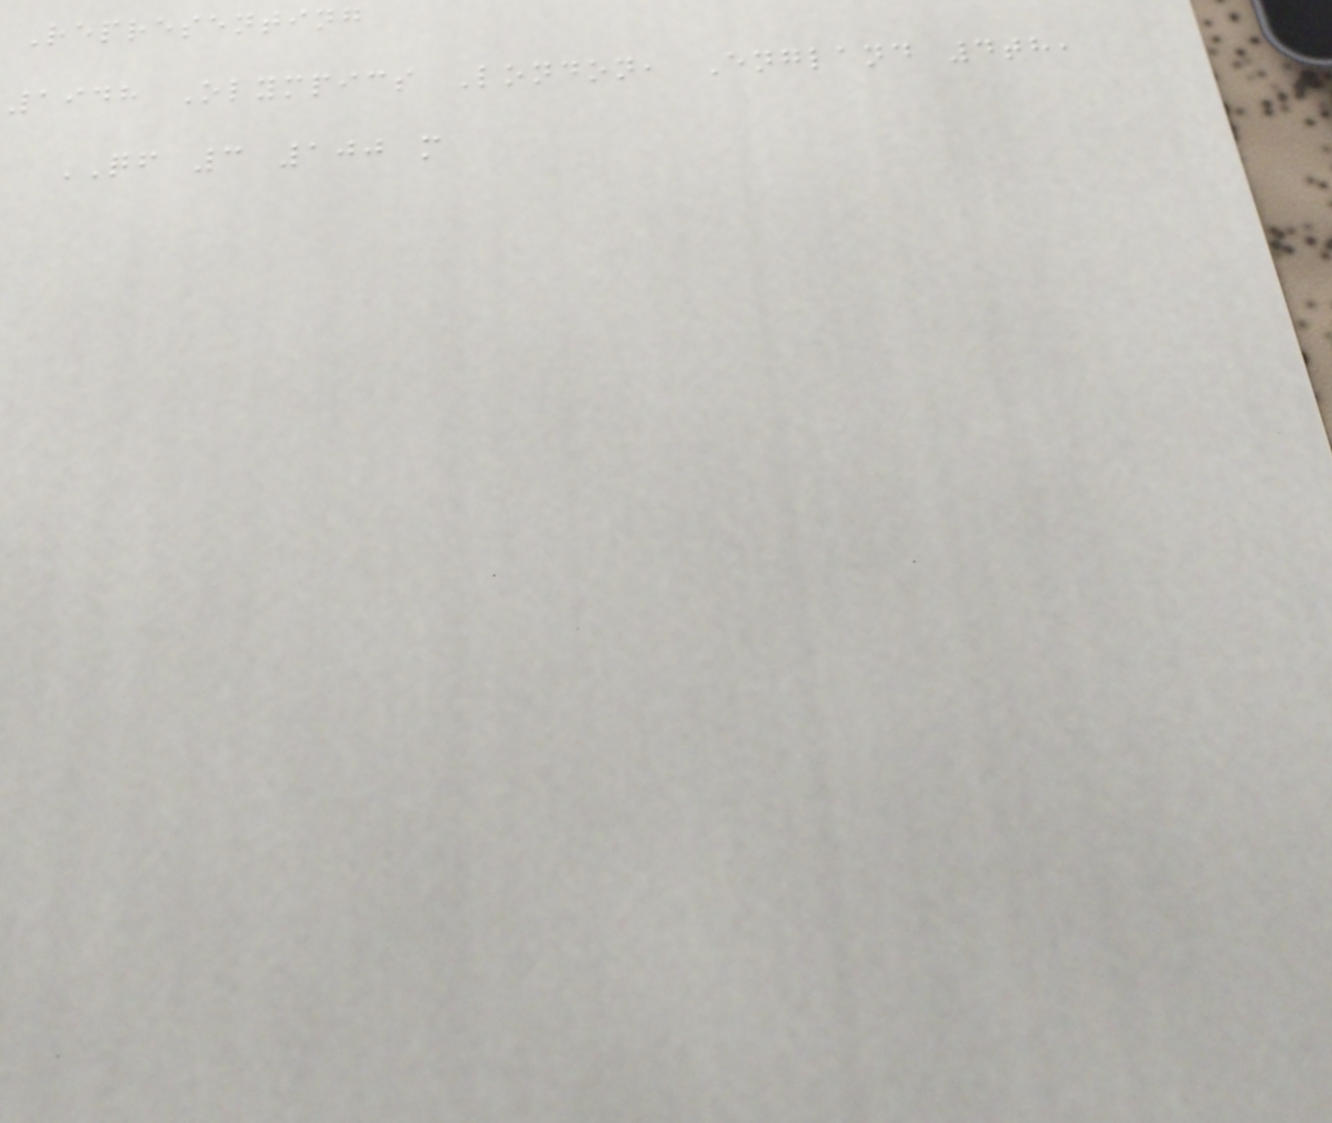Representing
1948 Olympics London, England 4th,
QF 3 100 m
